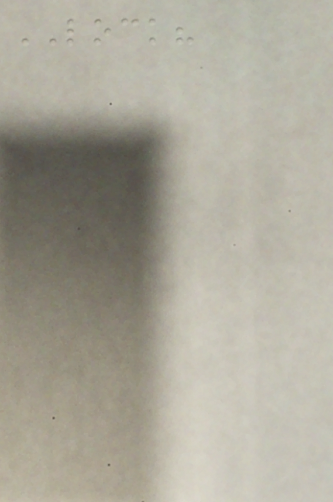LOCK?
